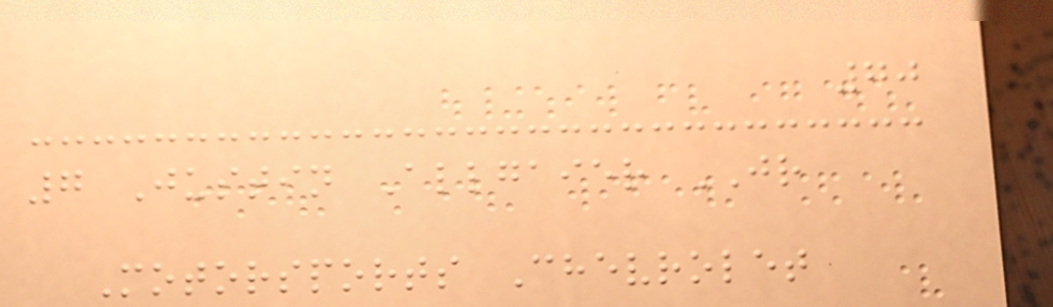70
7 Justin Allgaier JR
Motorsports Chevrolet
